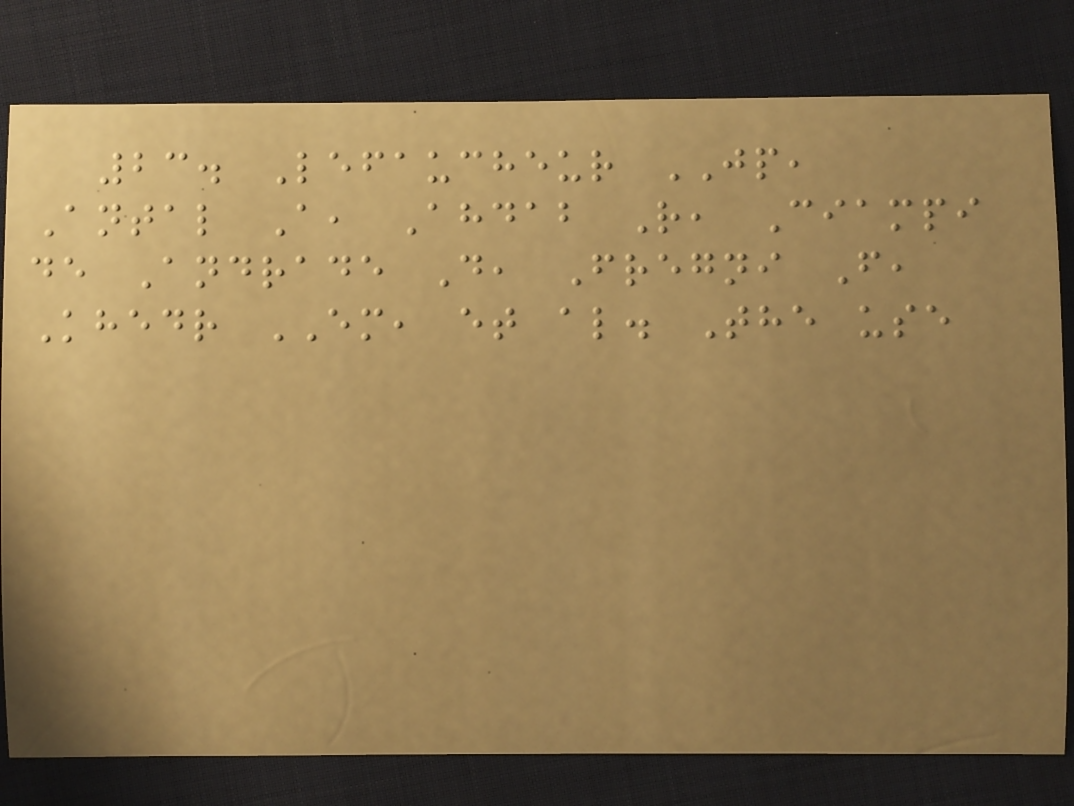23. Lefaucheur JP,
Antal A, Ahdab R, Ciampi
de Andrade D, Fregni F,
Khedr EM, et al. The use
